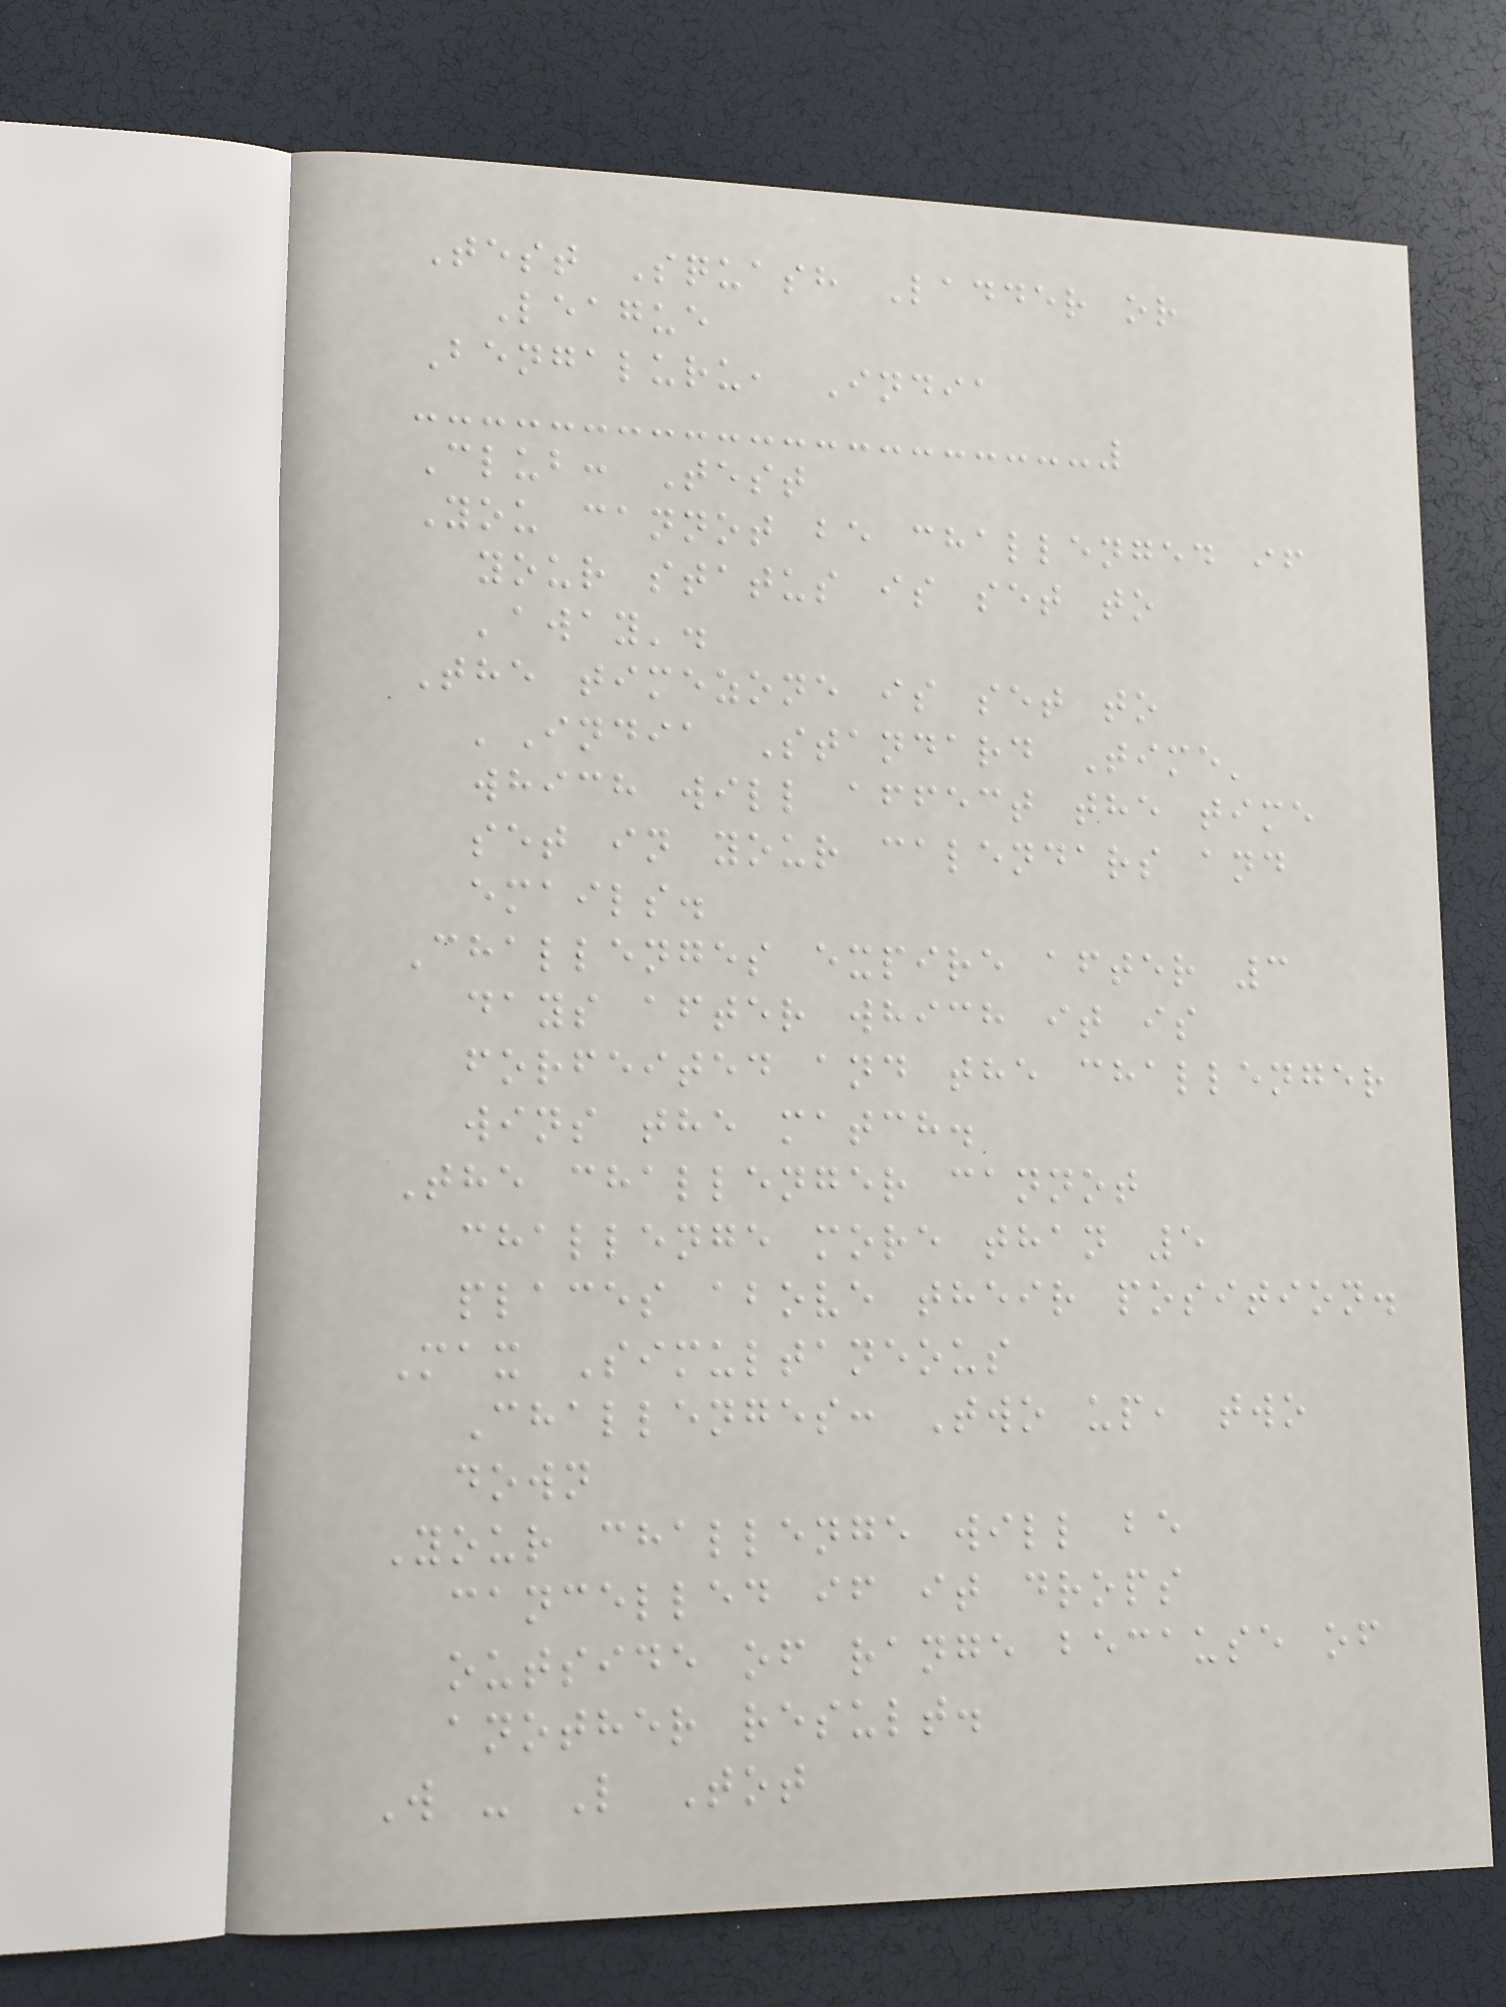Test Squash Ladder or
League
Bengaluru, India
Club: Test
You cannot be challenged if
your status is set to
'away'.
The timezone is set to
'India Standard Time'
which will affect the time
set in your calendars and
emails.
Challenges expire after 3
days after which it is
forfeited and the challenger
wins the match.
The challenger cannot
challenge more than 5
places above their position.
Max Simultaneous
Challenges: Two up, two
down
Your challenge will be
cancelled if it drops
outside of range because of
another result.
W - L Tot
